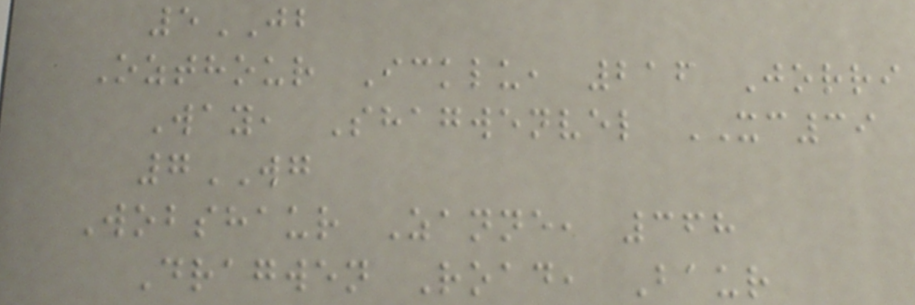5JB
Ozthour Icklu, 216 Jorri
Way, Shagwenvel XC39
7WG
Wobshaur Zanne, 368
Dragwen Road, Baur
